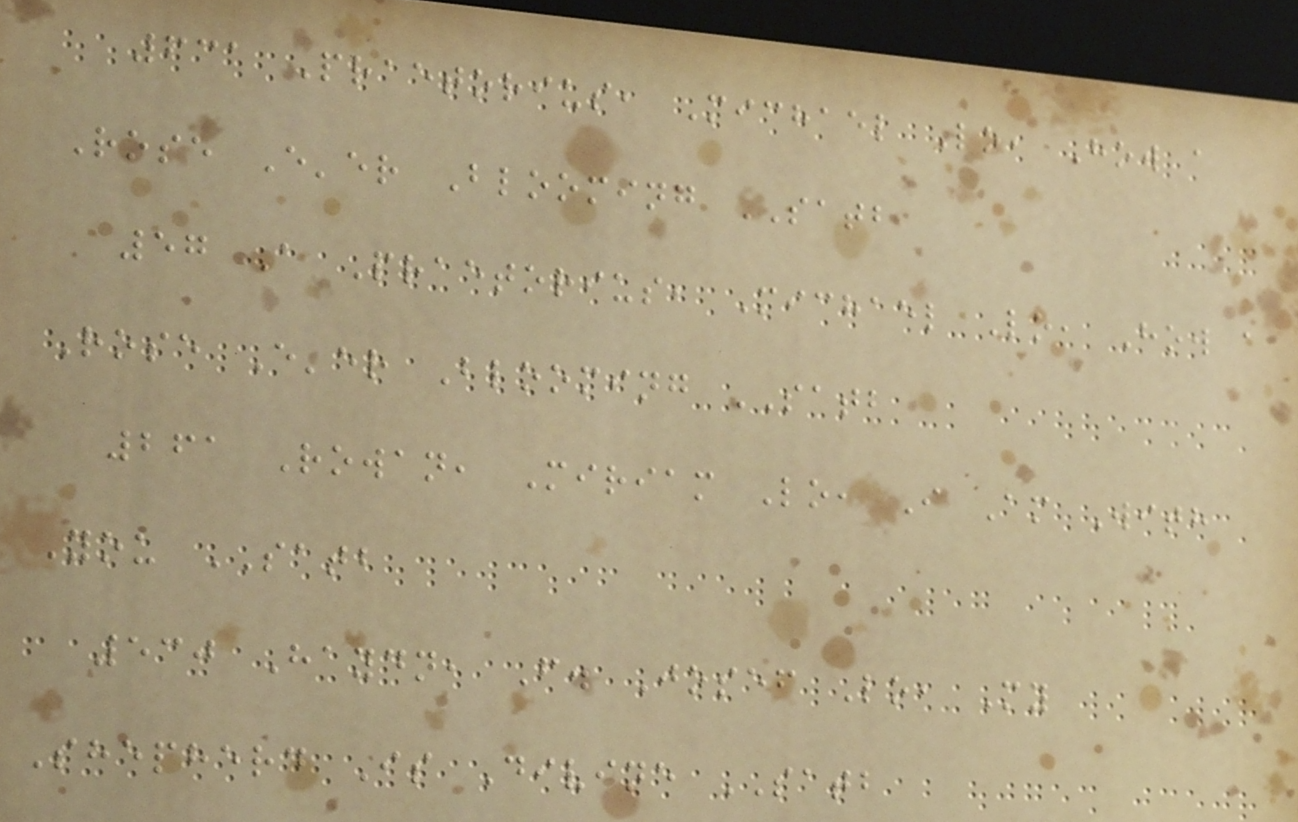631 Praetorius, Michael Lo, How a
Rose E'er Blooming SATB
57 A Praetorius, Michael Lo, How a
Rose E'er Blooming SATB
261 Rowan, Miriam Lo, I Am With
You SATB
530 Haydn, F. Josef Lo, My
Shepherd Is Divine SATB
